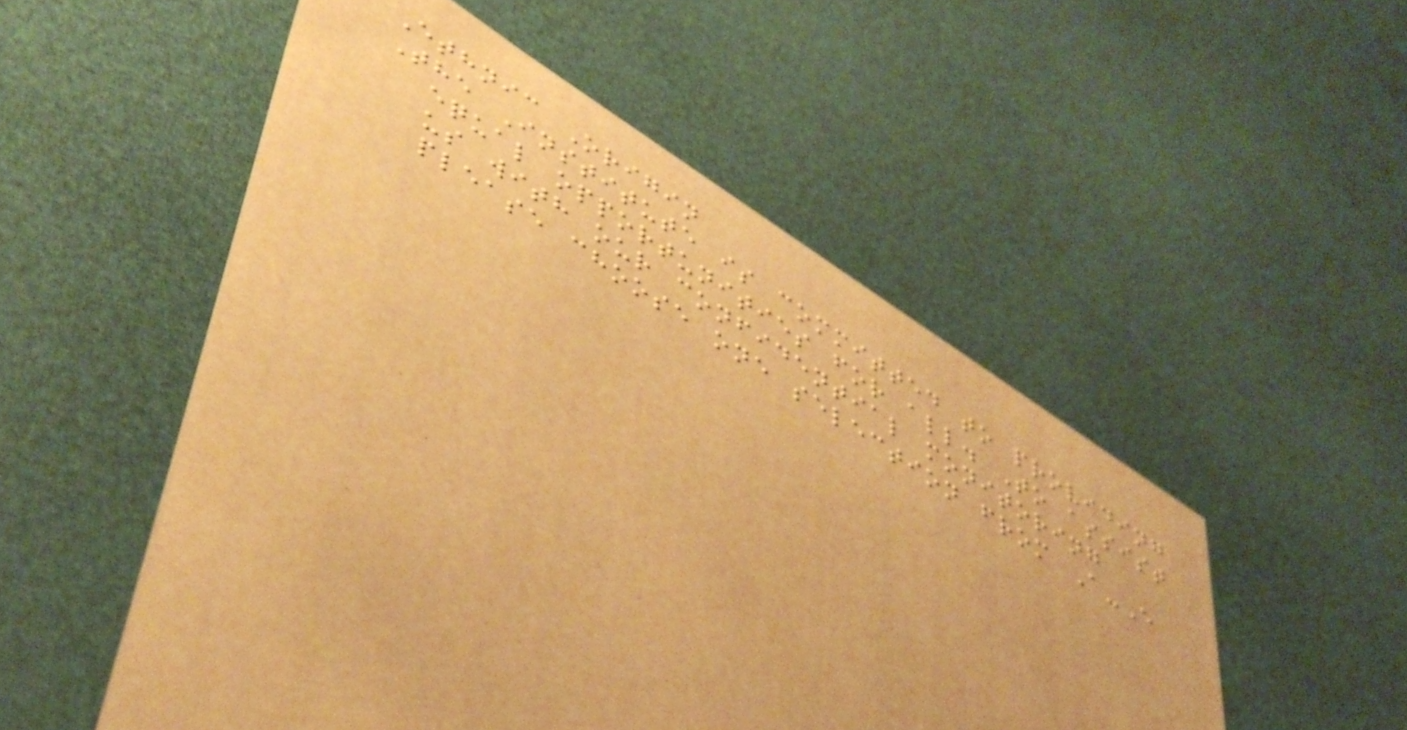Ethnic Origin
The Institute is committed to providing
equal opportunities for all. To assist
us with our confidential monitoring
please choose one selection from A-E
